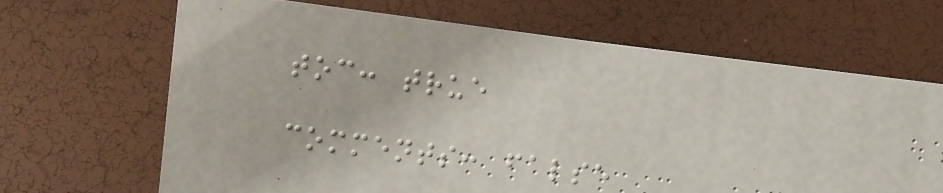toc: true
comments: false
